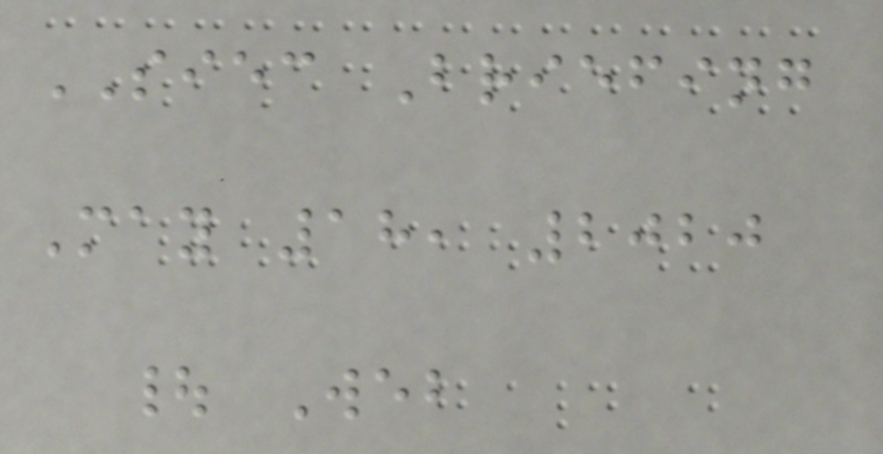SIEC Briefing
May 18, 2020
| Web
